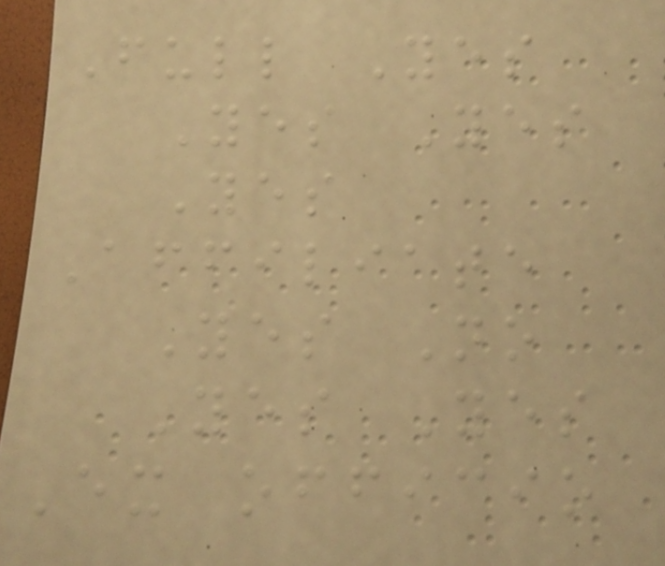Full Yes
Yes Yes
Yes
Affiliate
Yes No
Yes Yes
Ex officio
